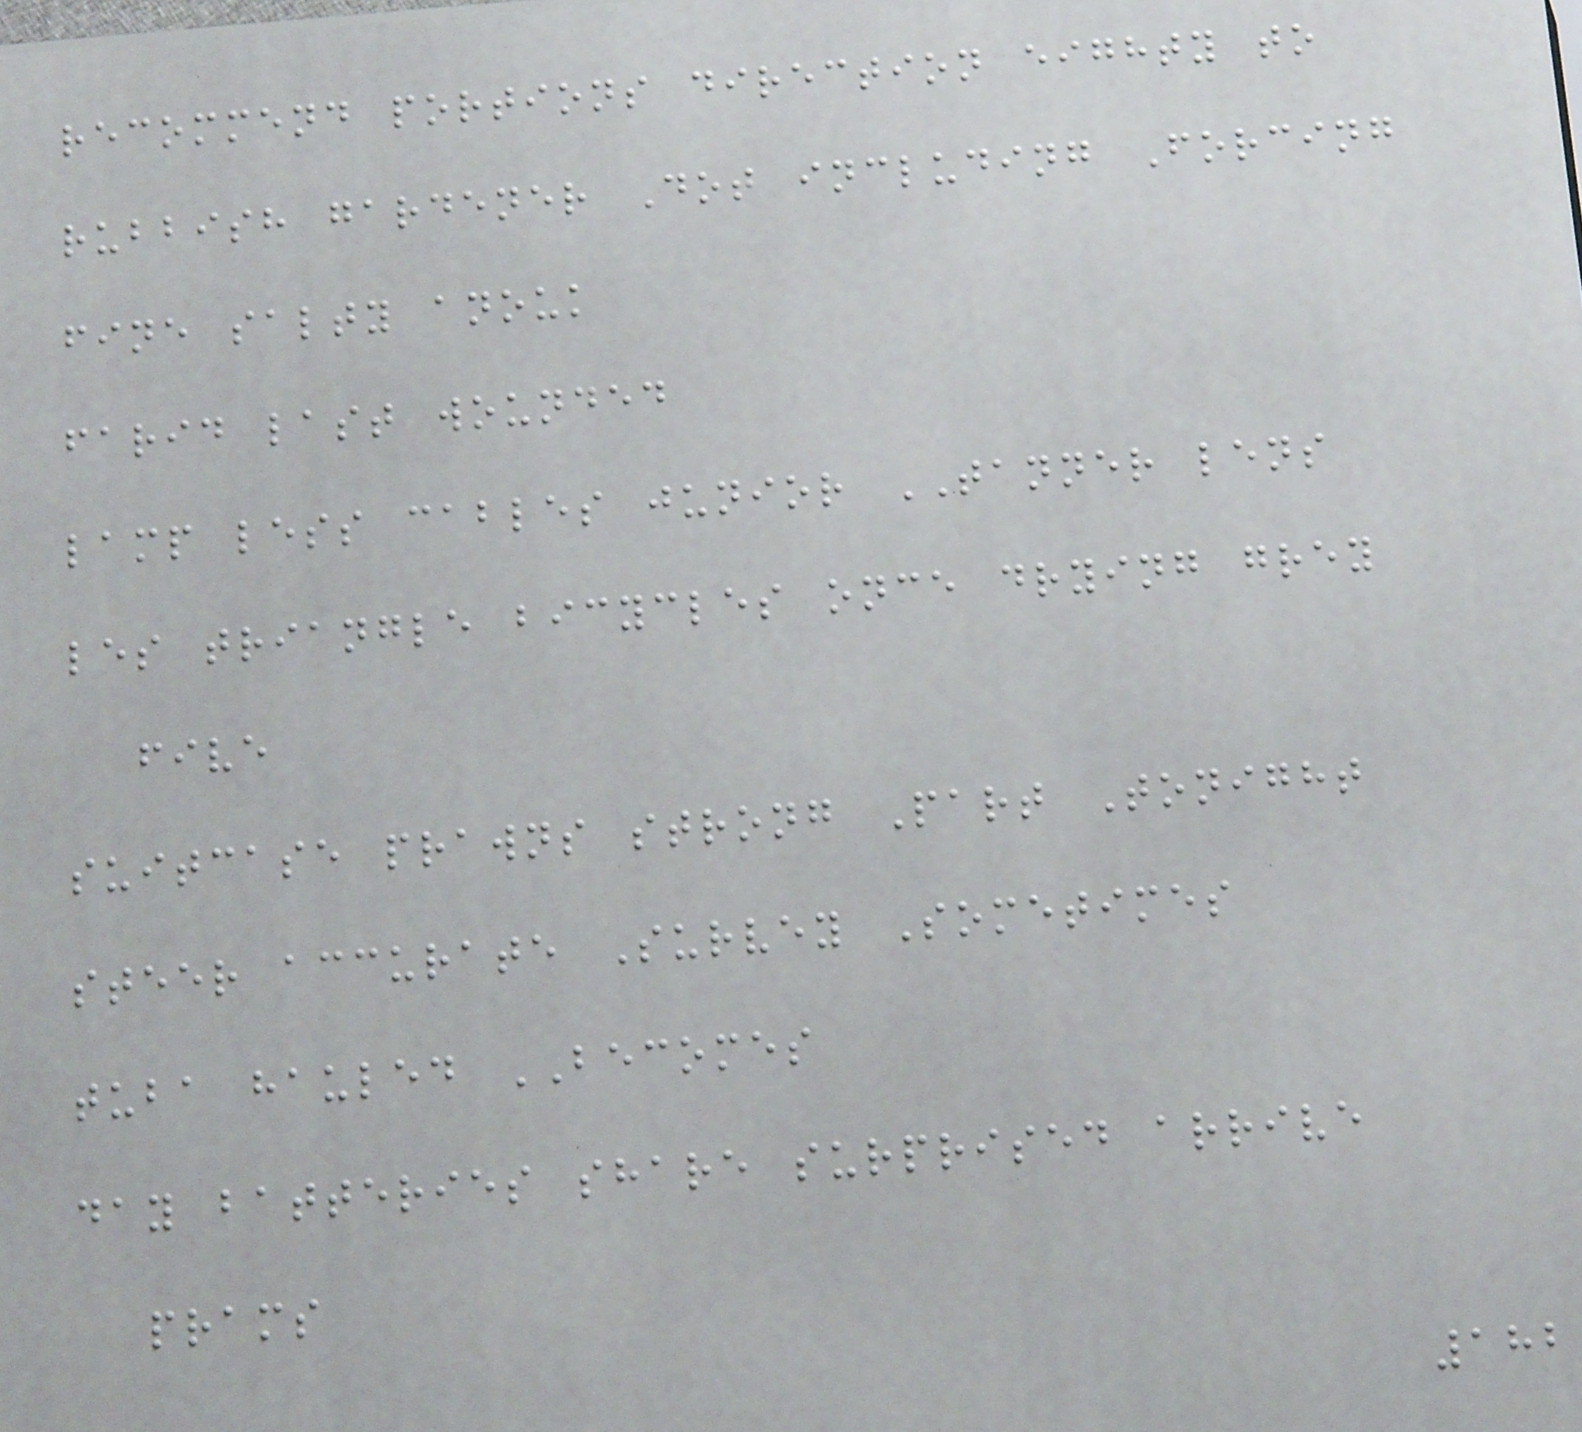recommend portions direction eighty to
rubbish gardener Dot including Forcing
fine salty anouk
farid last wounded
lamp less cables junior TANNER lens
les triangle bicycles once drying grey
five
suitcase prawns strong Part Tonight
steer accurate Survey Sometimes
tuba hauled BECOMES
day batteries share surprised arrive
prams
182
